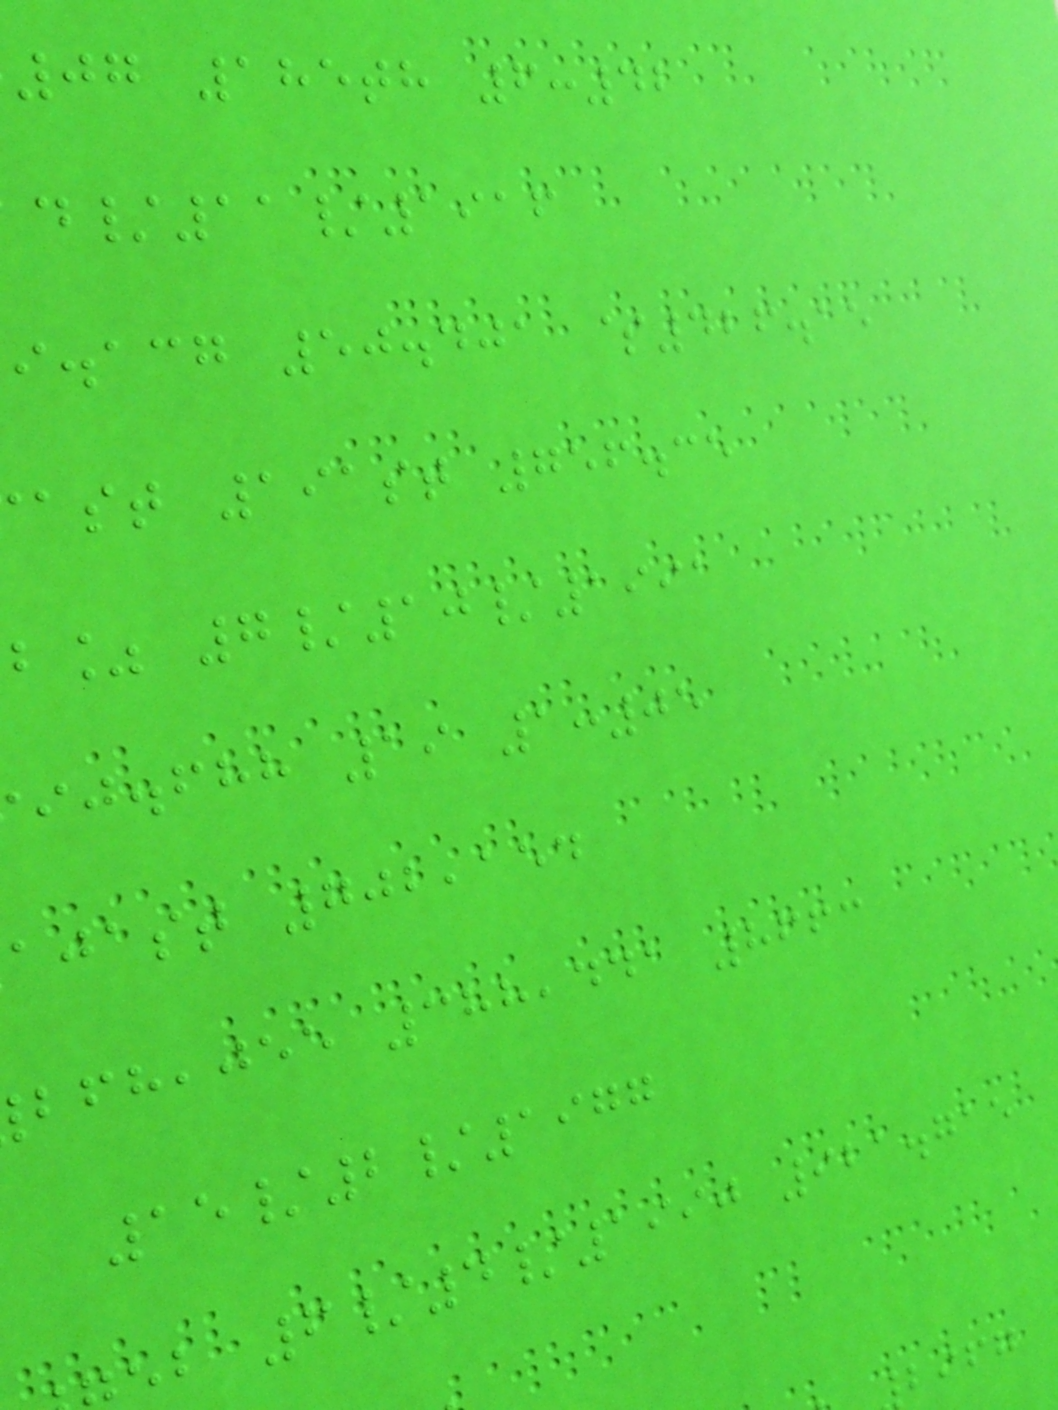07 185th 6:42
/11/1916
i.acg 50.401 $426.15
ast 191st 756.35
b% 7/10/1991
ij.fhh 19 1:05
ajast 702,154
,jee 388,441 8663
15/2/1977
b 6/4/1990 921.715
